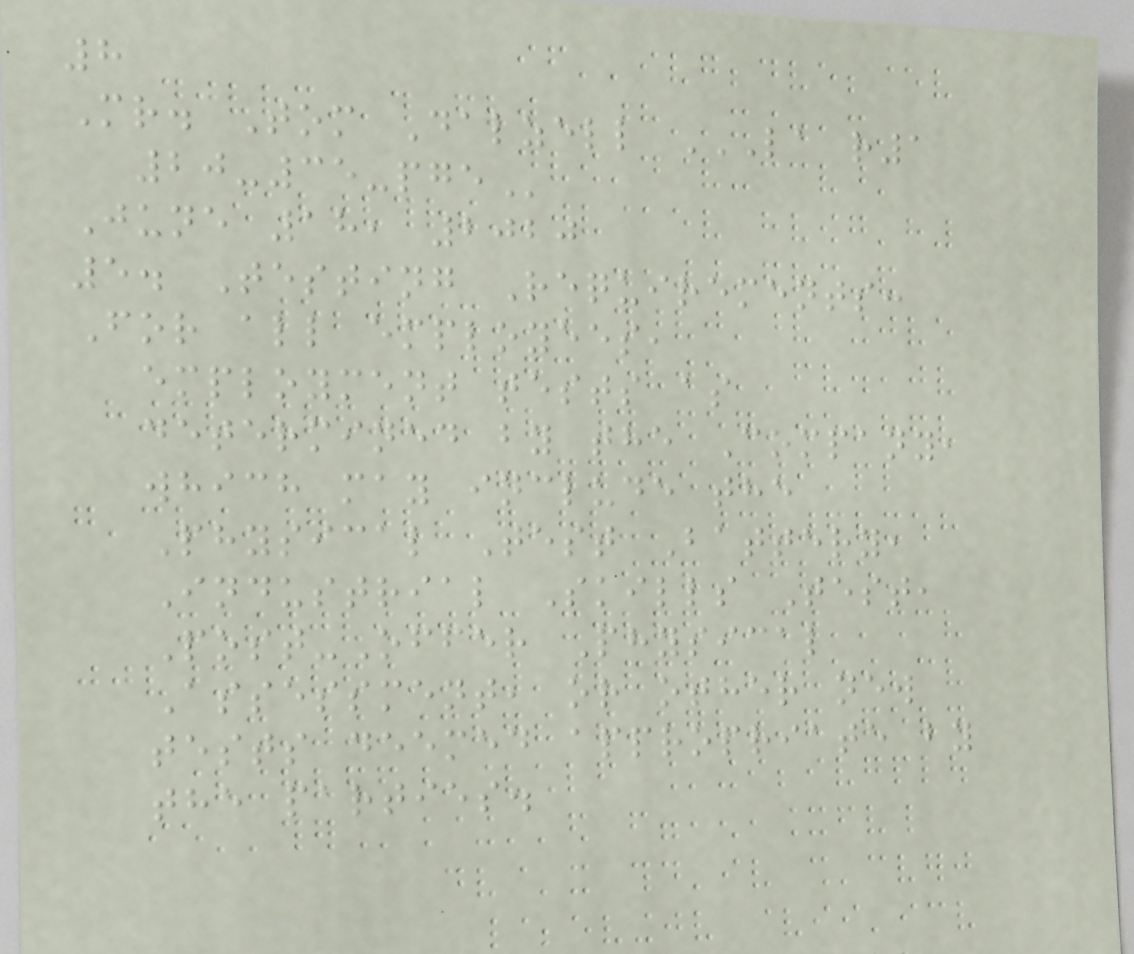8
Mr. Tom Dalzell LA R1
20-35-PGE
June 18, 2020
5. Testing Requirements:
For all employees,
employment tests as
determined by the Company,
which may include the
Physical Test Battery,
Industrial Skills Test,
Post-Offer Physical
Assessment, or other new
tests deemed appropriate by
the parties.
